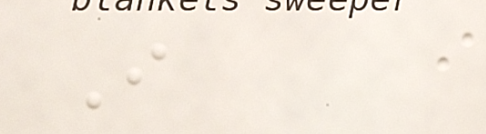I
